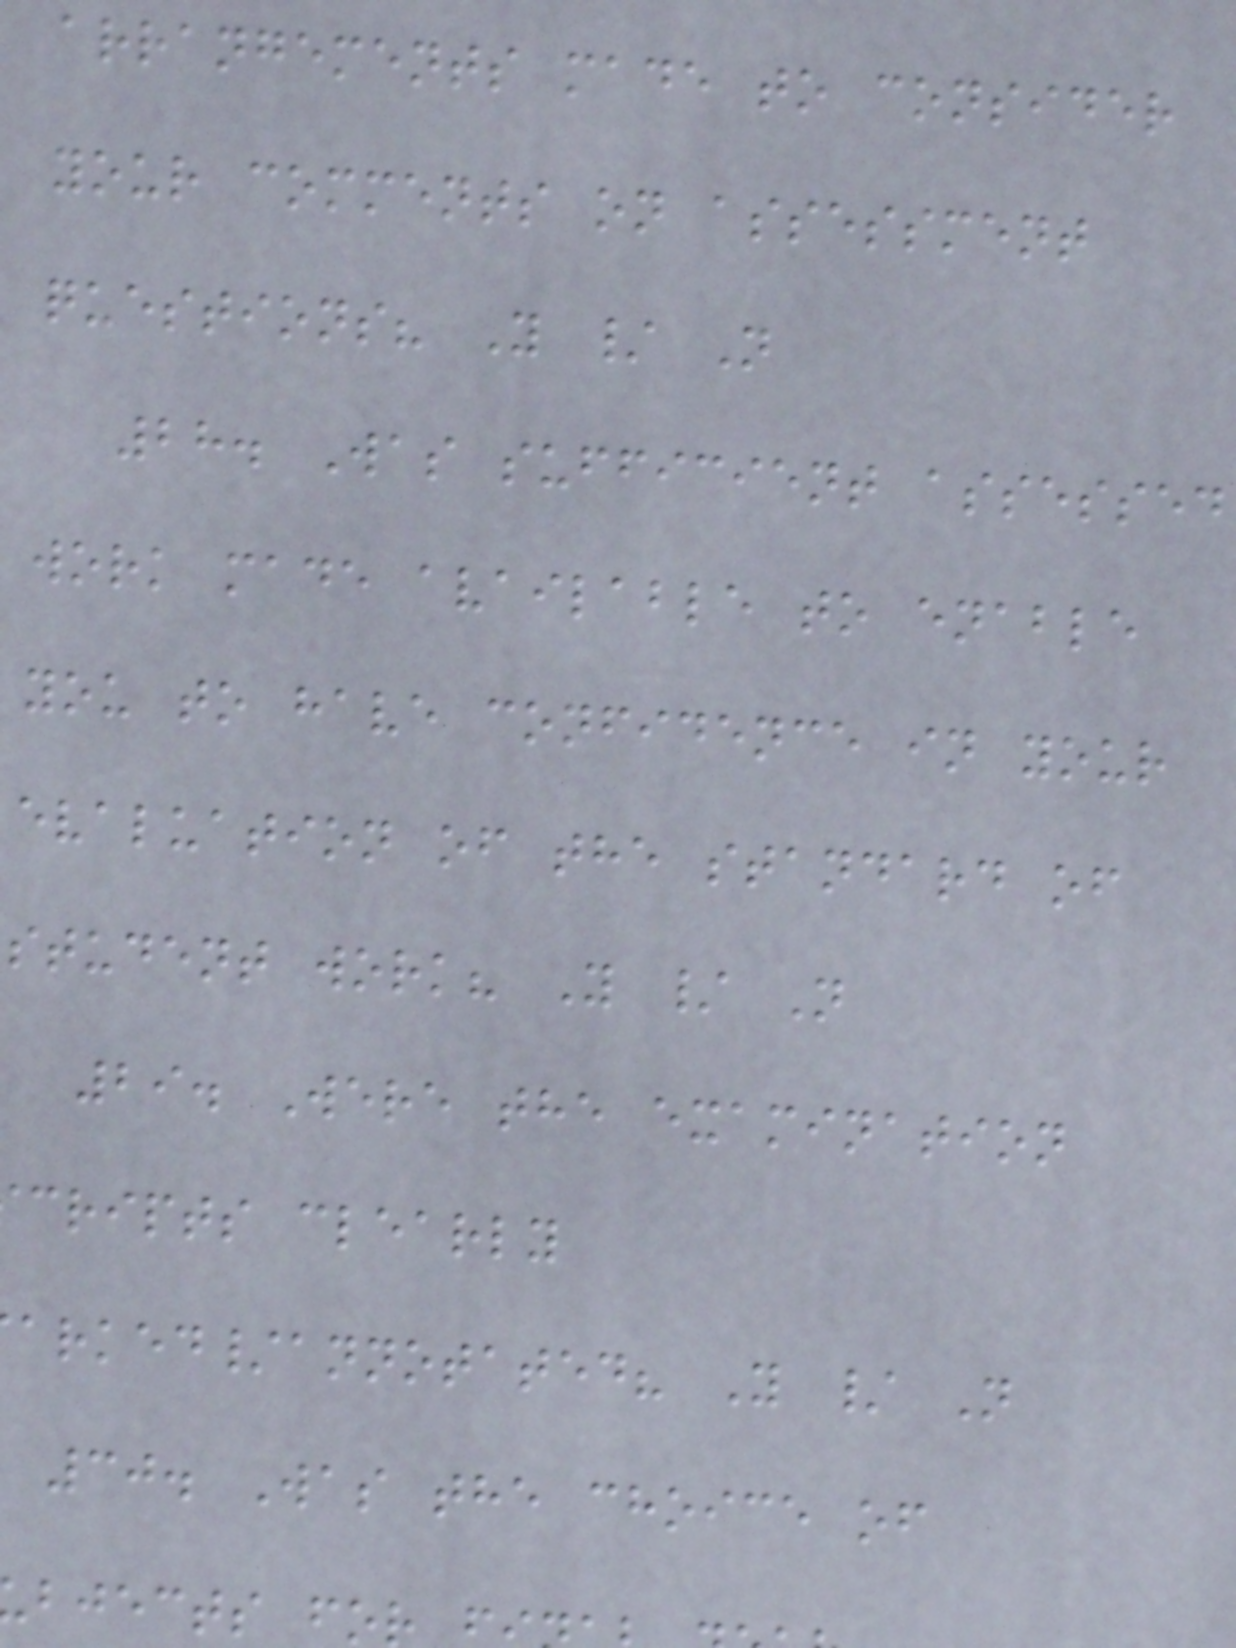arrangements made to consider
your comments on assessment
questions? Y / N
28. Was sufficient assessed
work made available to enable
you to have confidence in your
evaluation of the standard of
student work? Y / N
29. Were the examination
cripts clearly
arked/annotated? Y / N
30. Was the choice of
bjects fo
